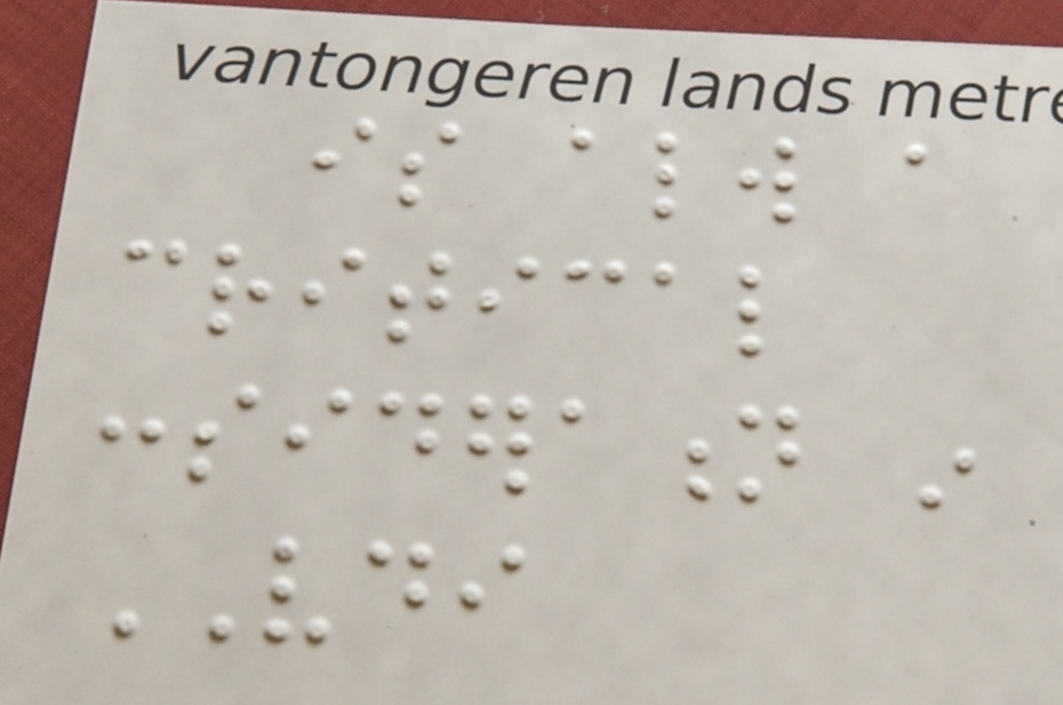is always a
critical
consideration in
VDI
